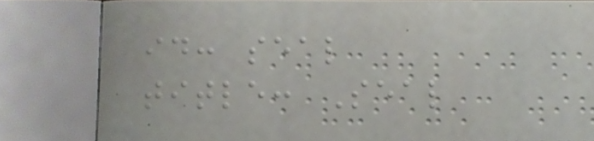id: seal
title: Seal
